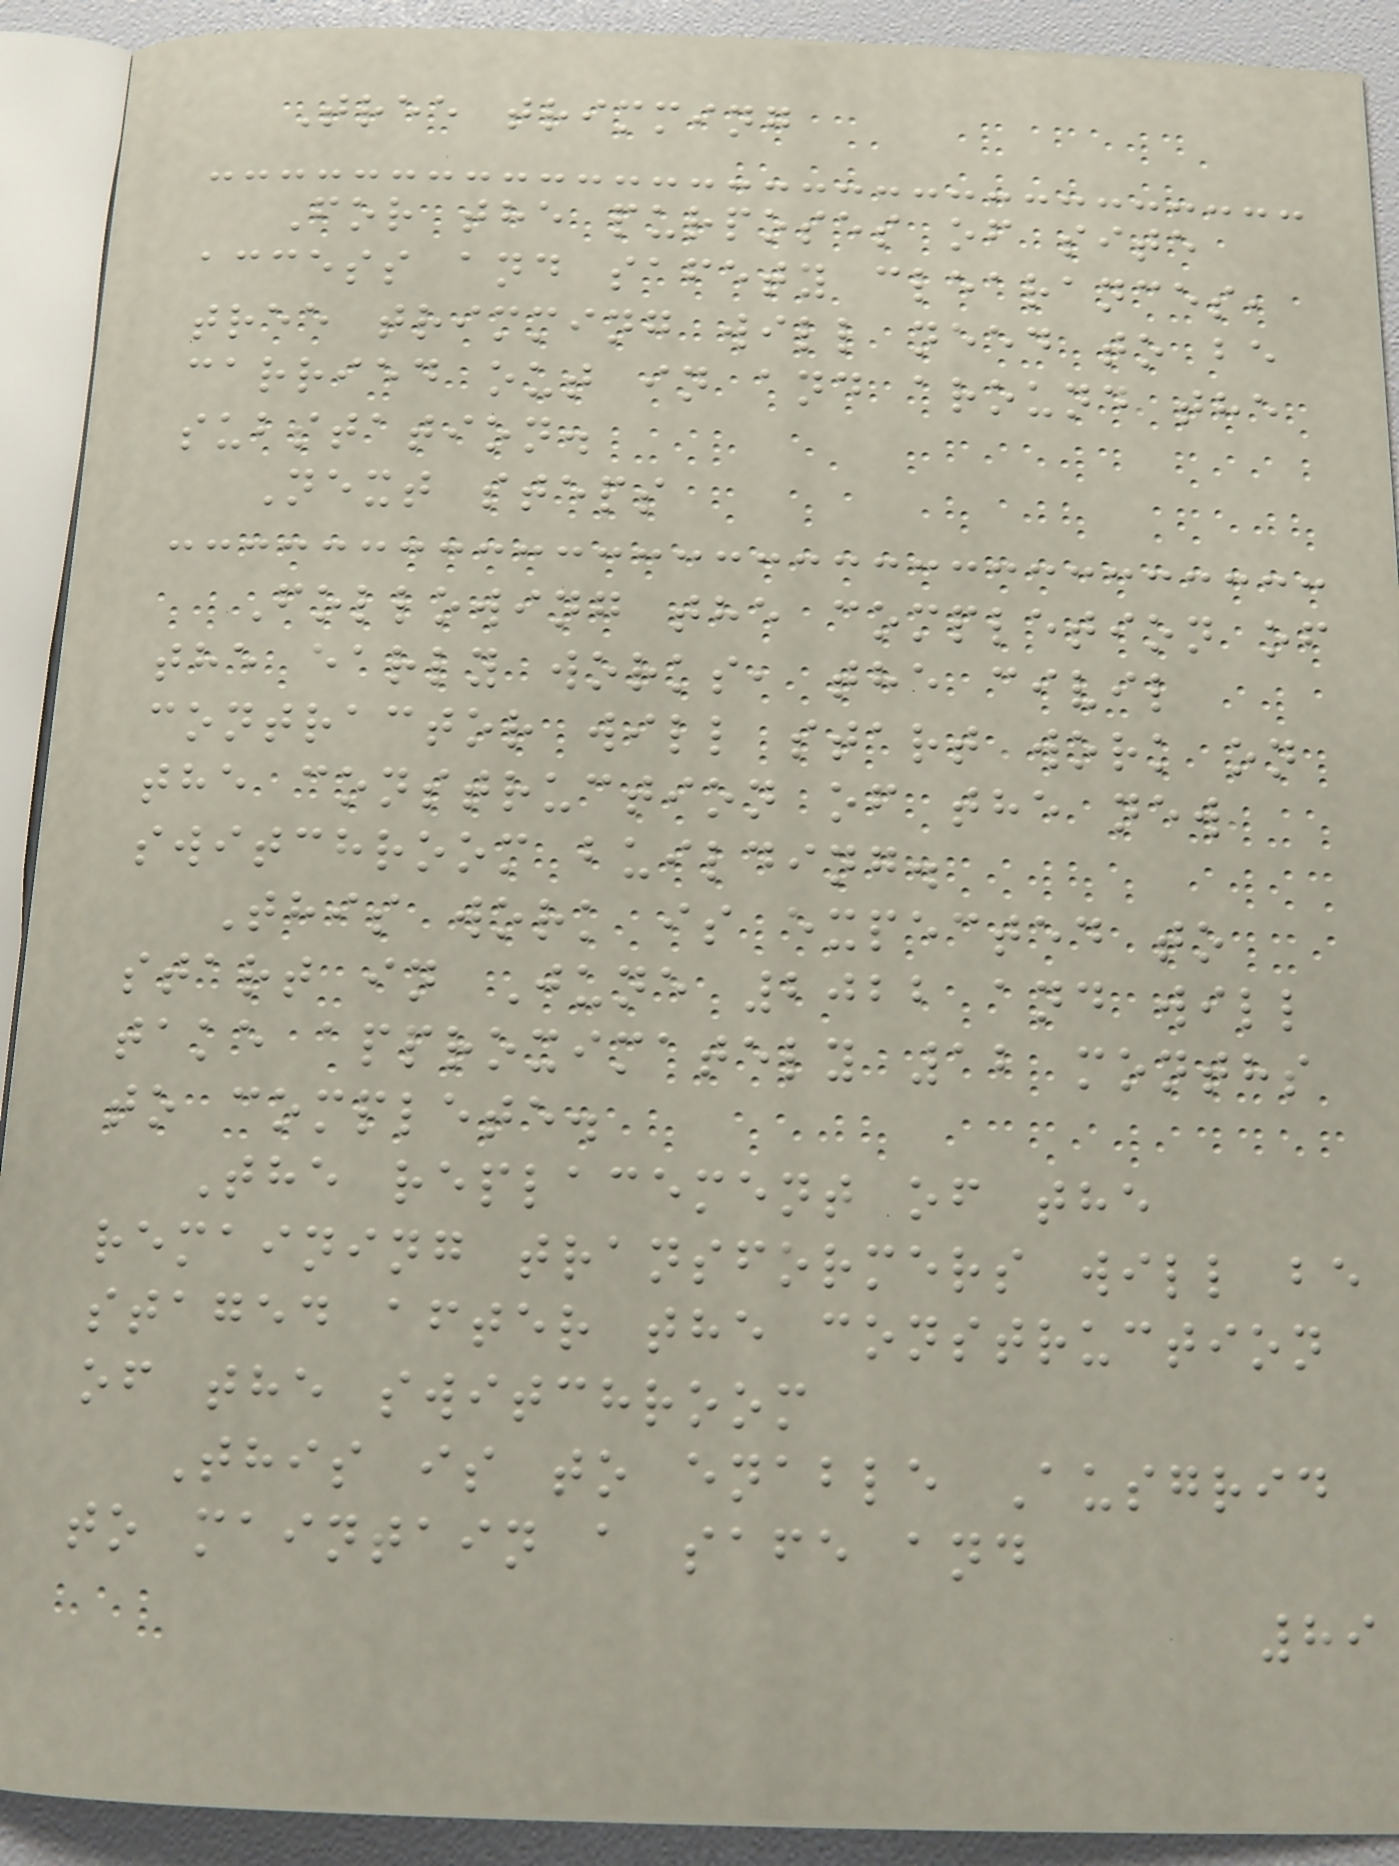Tree trimming
For the purposes of site
access and safety clearances,
tree trimming will need to be
carried out in and around the
substation.
Next steps
Following the completion of
the early works, the civil
contractor will start work on
the construction of the new
switchroom building.
This work is expected to
start in June 2022 and will
take approximately 12 months
to complete.
The replacement of the
remaining transformers will be
staged after the construction
of the switchroom
This is to enable Ausgrid
to maintain a safe and
89
